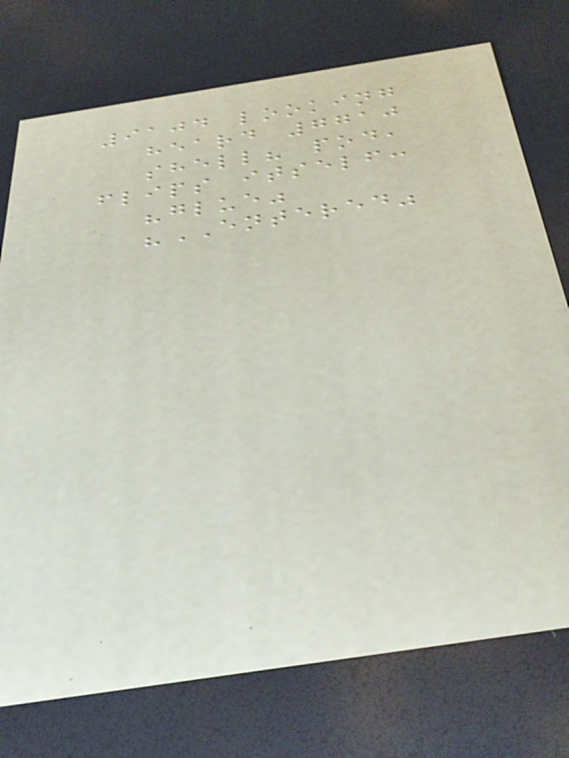9104 looking
heard 7710
shell? pod,
flips itself:
"glue"
"ENTERED"
